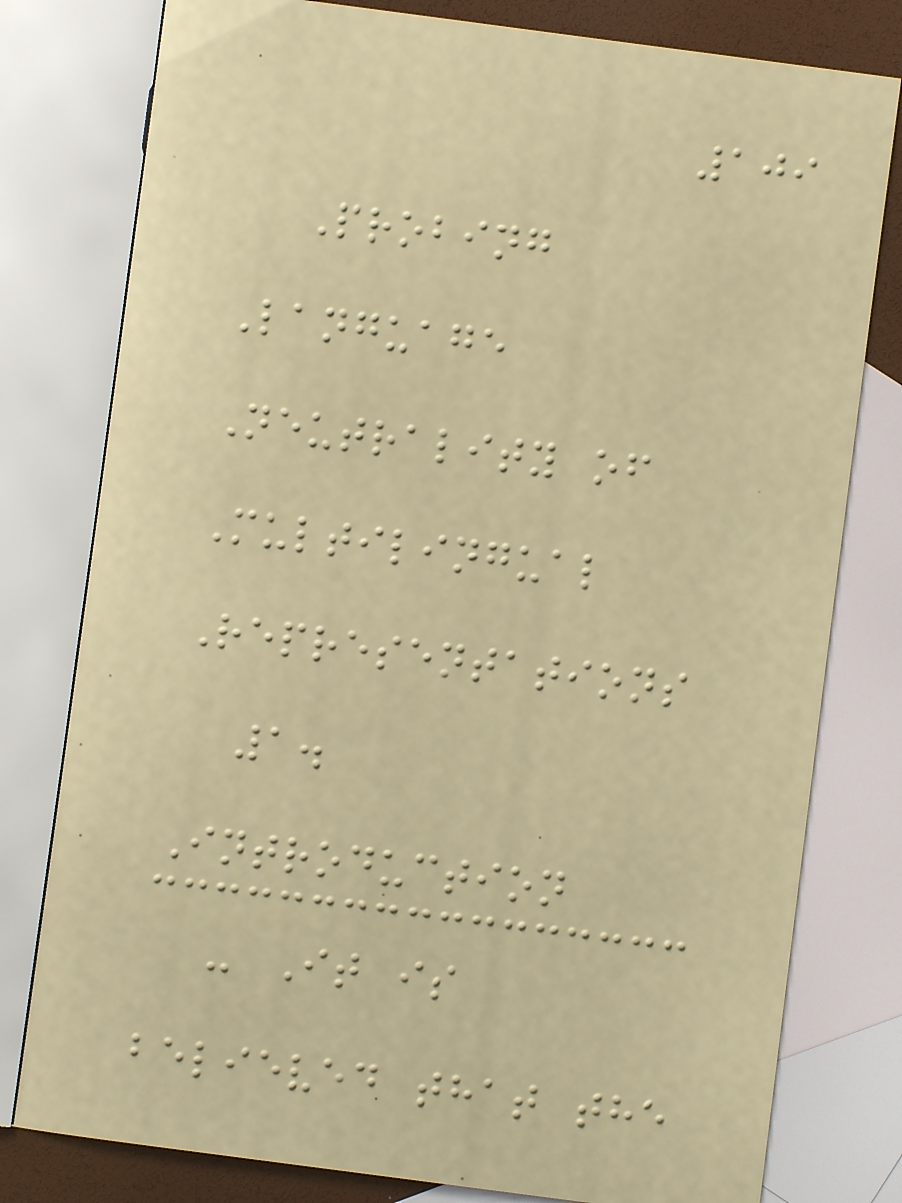109
Probing
Language
Neutrality of
Multilingual
Representations
1.
Introduction
- It is
believed that the
